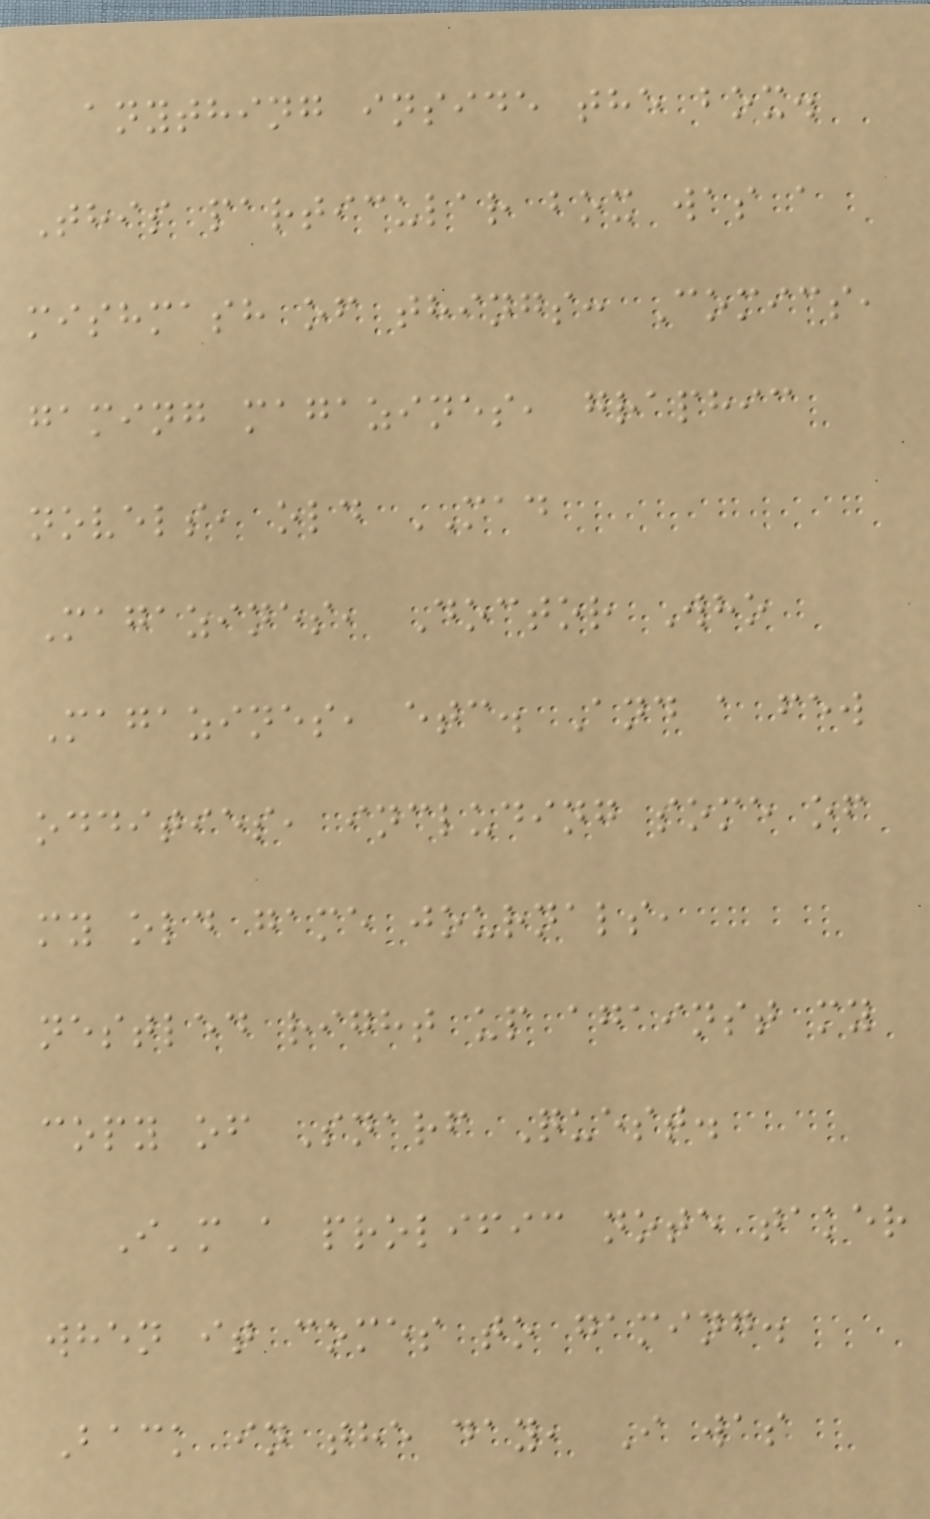anything inside the box.
This particular box was a
mishmash of things: Comics,
gaming magazines, graphic
novels, old MAD
Magazines, Doctor Who
Magazines, etc. And a few
oddities, including some of
my old game journals,
nestled right up against my
copy of Snarf Quest.
I'm a prolific note taker
when it comes to gaming.
Back in the day, I was
